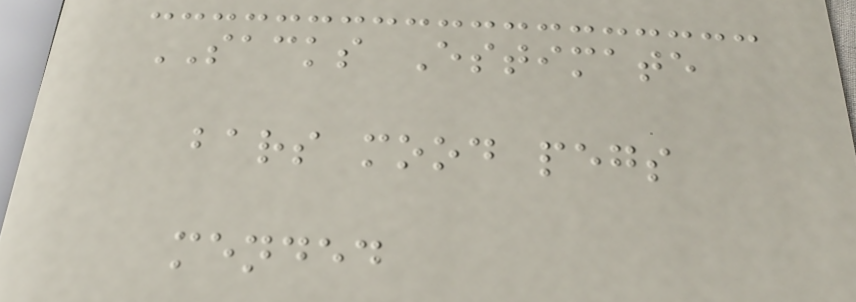SACKS Estimate
bars mood pegs
mended
